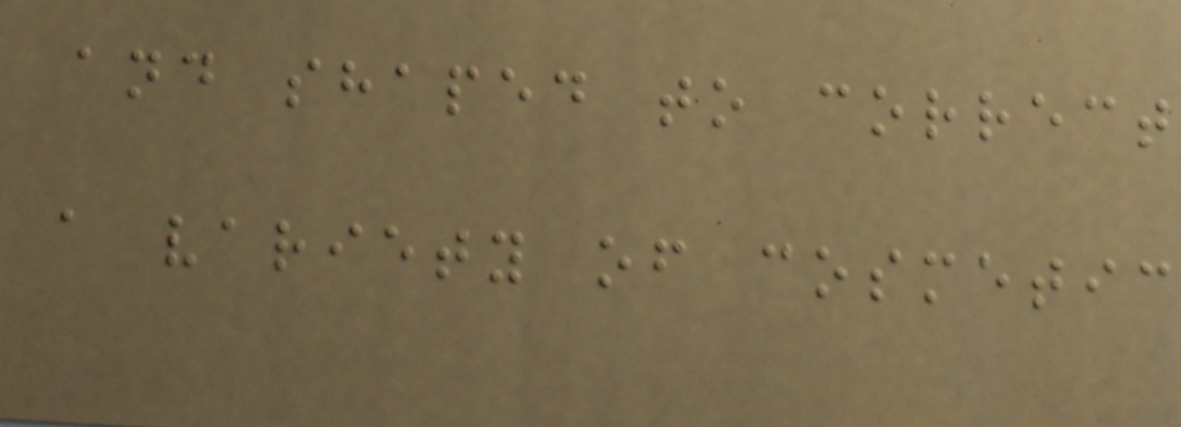and shaped to correct
a variety of cosmetic
